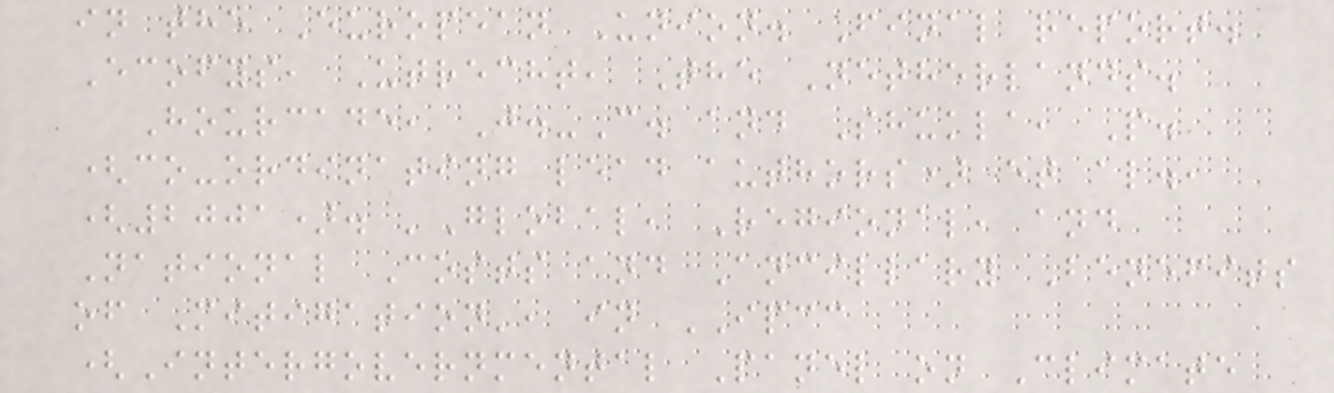in the European Union. Final report.
Ecofys, Utrecht, The Netherlands.
Hourcade, J.-C. and Shukla, P.
(co-ordinating lead authors) et al.,
(2001). 'Global, Regional, and
National Costs and Ancillary Benefits
of Mitigation', in IPCC
(Intergovernmental Panel on Climate
